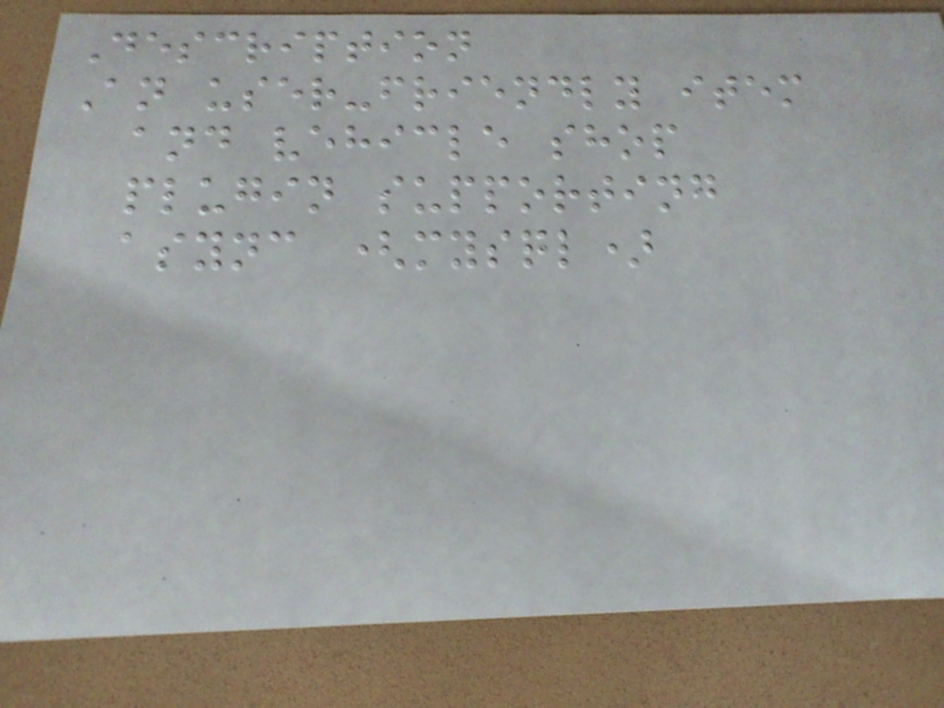Description
An user-friendly item
and vehicle shop
plugin supporting
async (mysql)
